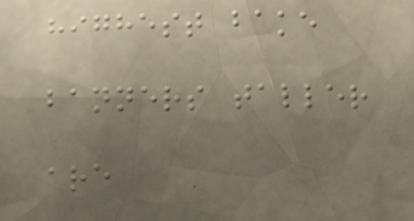highest bake
banners taller
are
